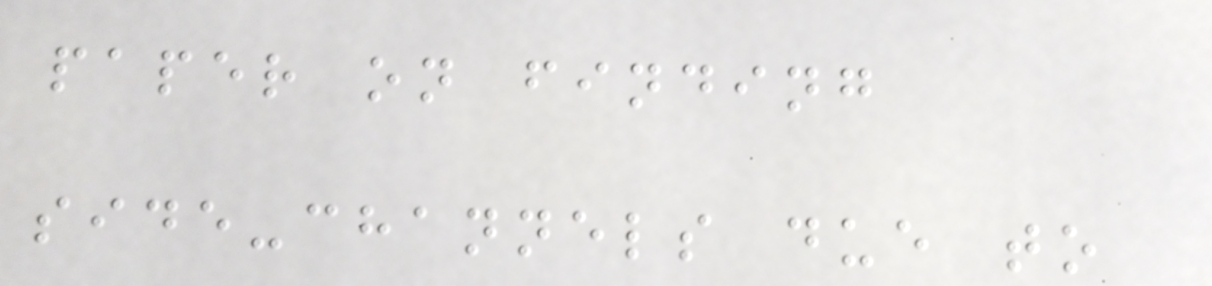paper on finding
side-channels due to
